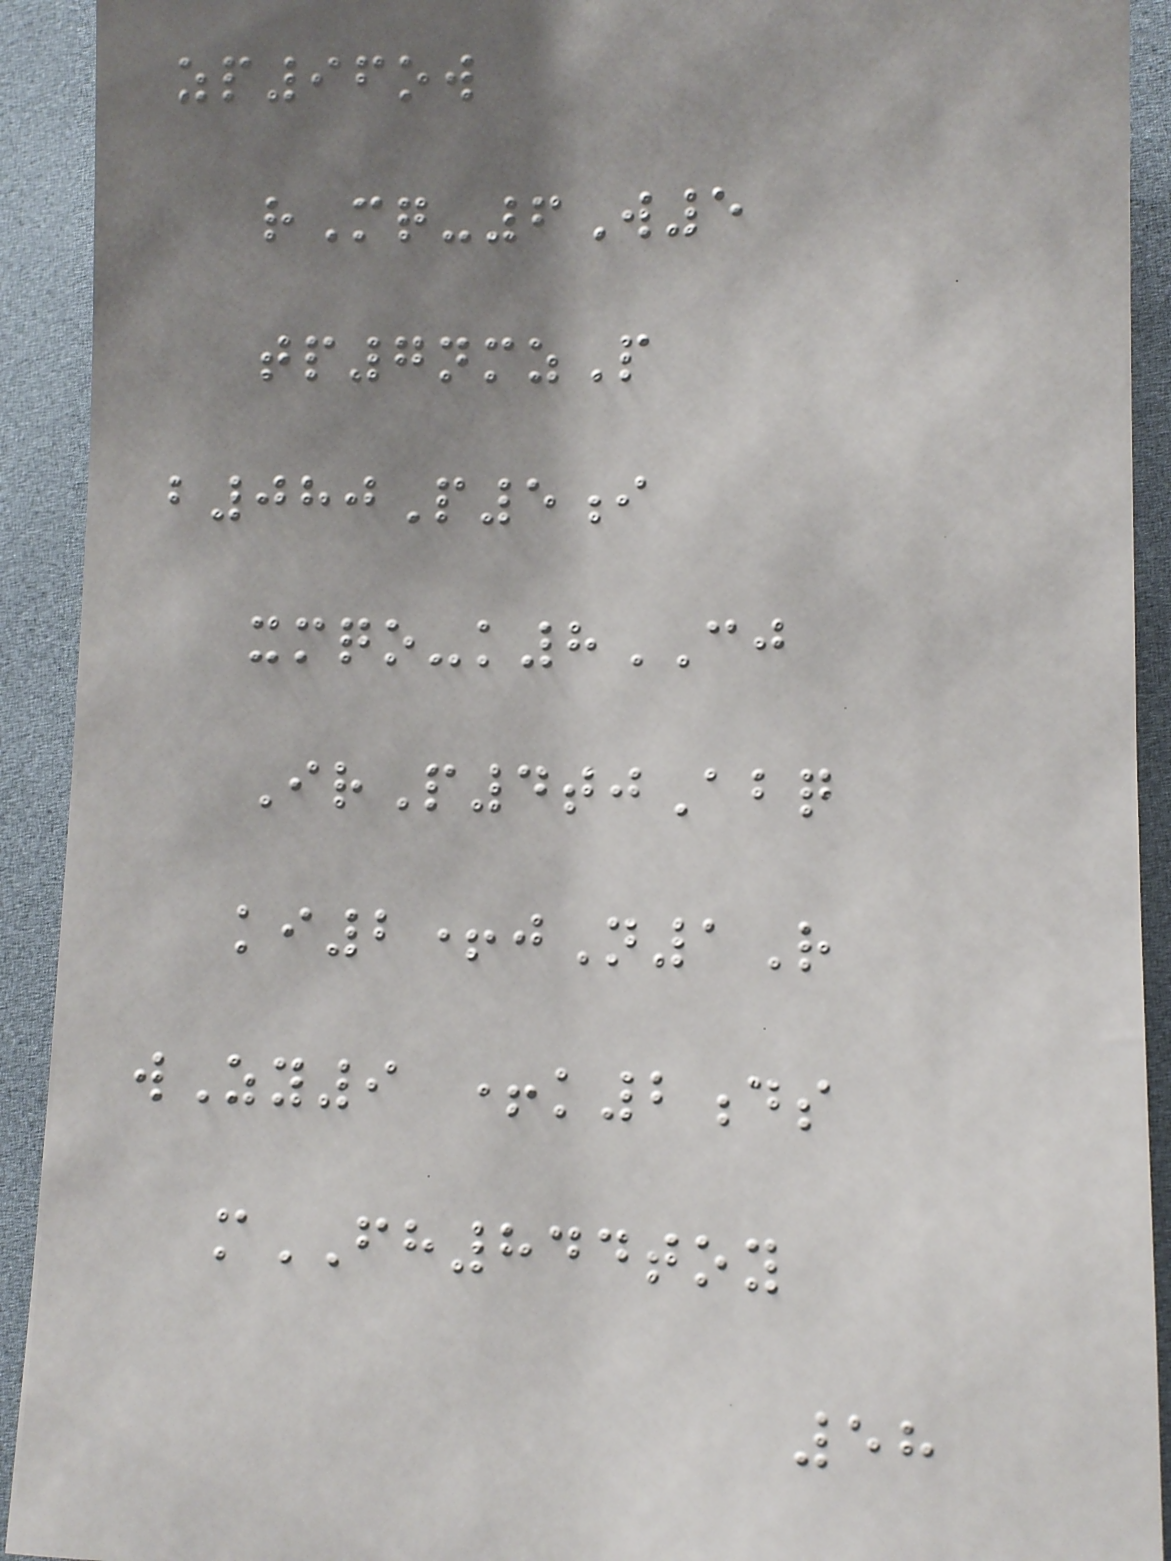zp96ow
rMq-6W5
tp7nmzP
b080P5i
xmqo-k8CJ
IrP4tjAbq
ki2+jN1R
wZy9 +k2ds
mFH844toy
58
